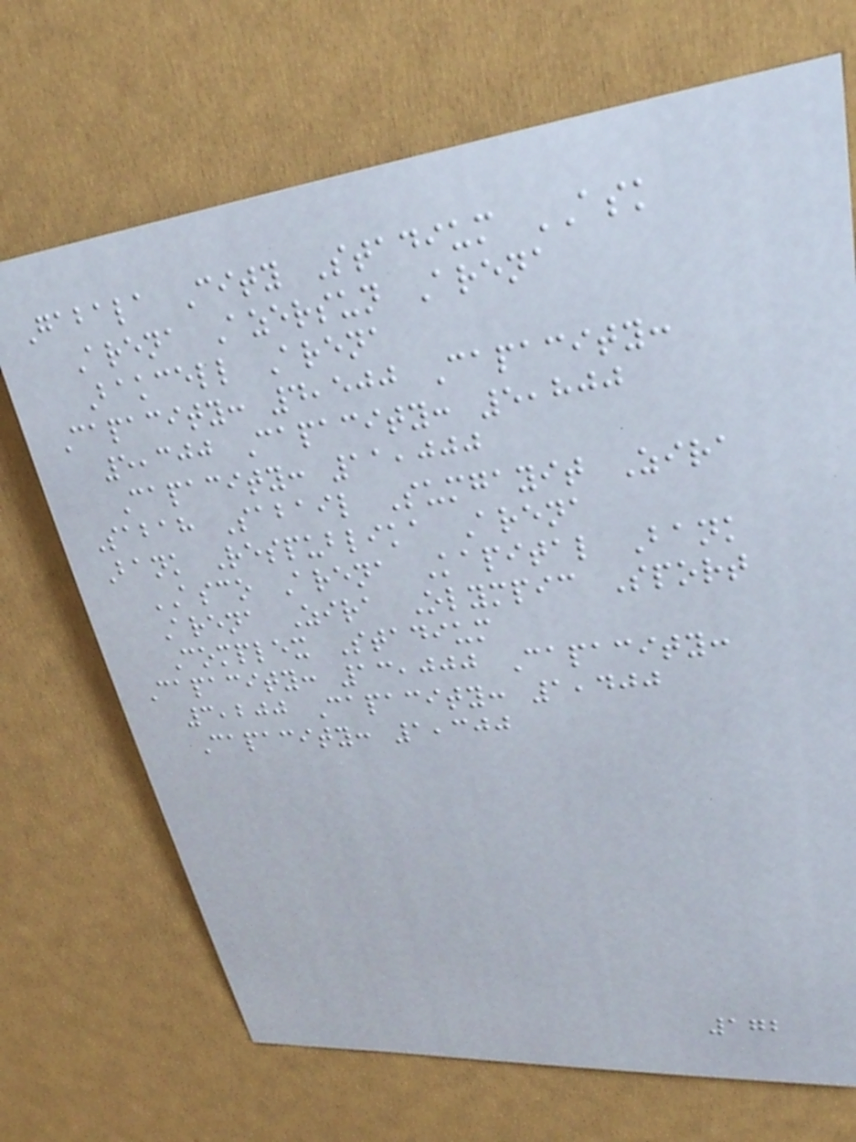Gabala City Stadium ASK
Arena Azersun Arena
Bakcell Arena
Capacity: 4,500 Capacity:
5,300 Capacity: 5,800
Capacity: 11,000
Sabah Sabail Sumgayit Zira
Bank Respublika Arena
ASCO Arena Kapital Bank
Arena Zira Olympic Sport
Complex Stadium
Capacity: 13,000 Capacity:
3,200 Capacity: 1,400
Capacity: 1,300
172
